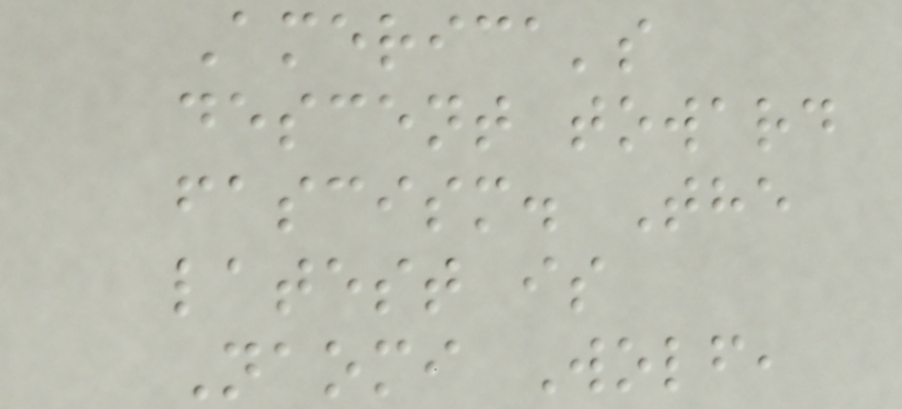America's
descent toward
fascism. The
latest is
Naomi Wolf,
